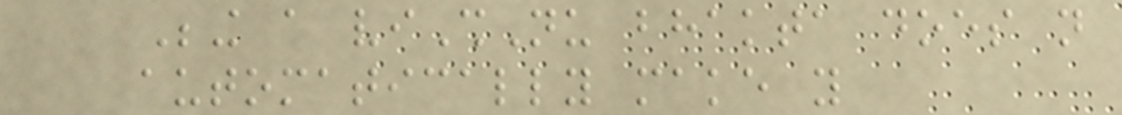Being a viShNu bhakta does not
automatically make you
